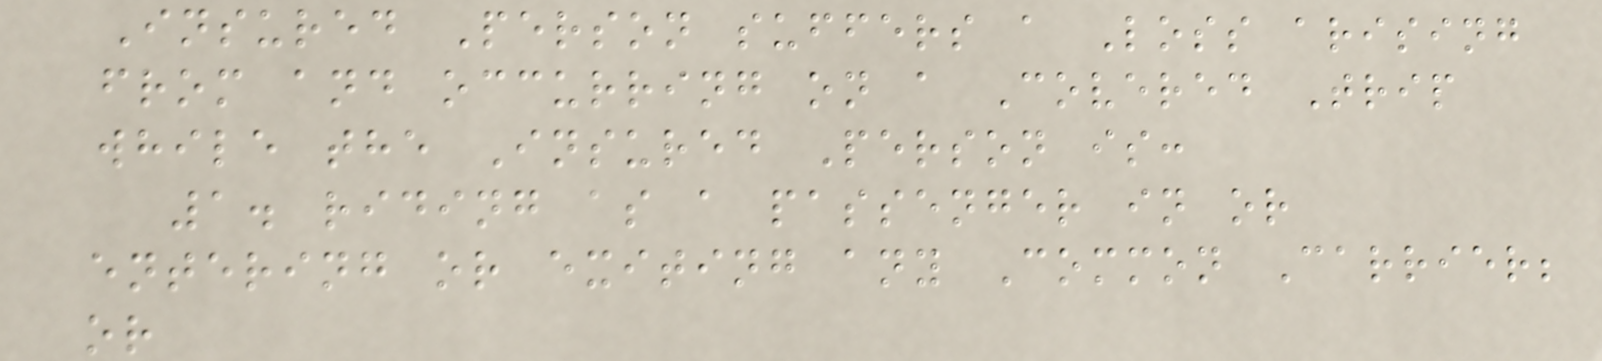Insured Person suffers a Loss arising
from and occurring on a Covered Trip
while the Insured Person is:
1. riding as a passenger in or
entering or exiting any Common Carrier;
or
